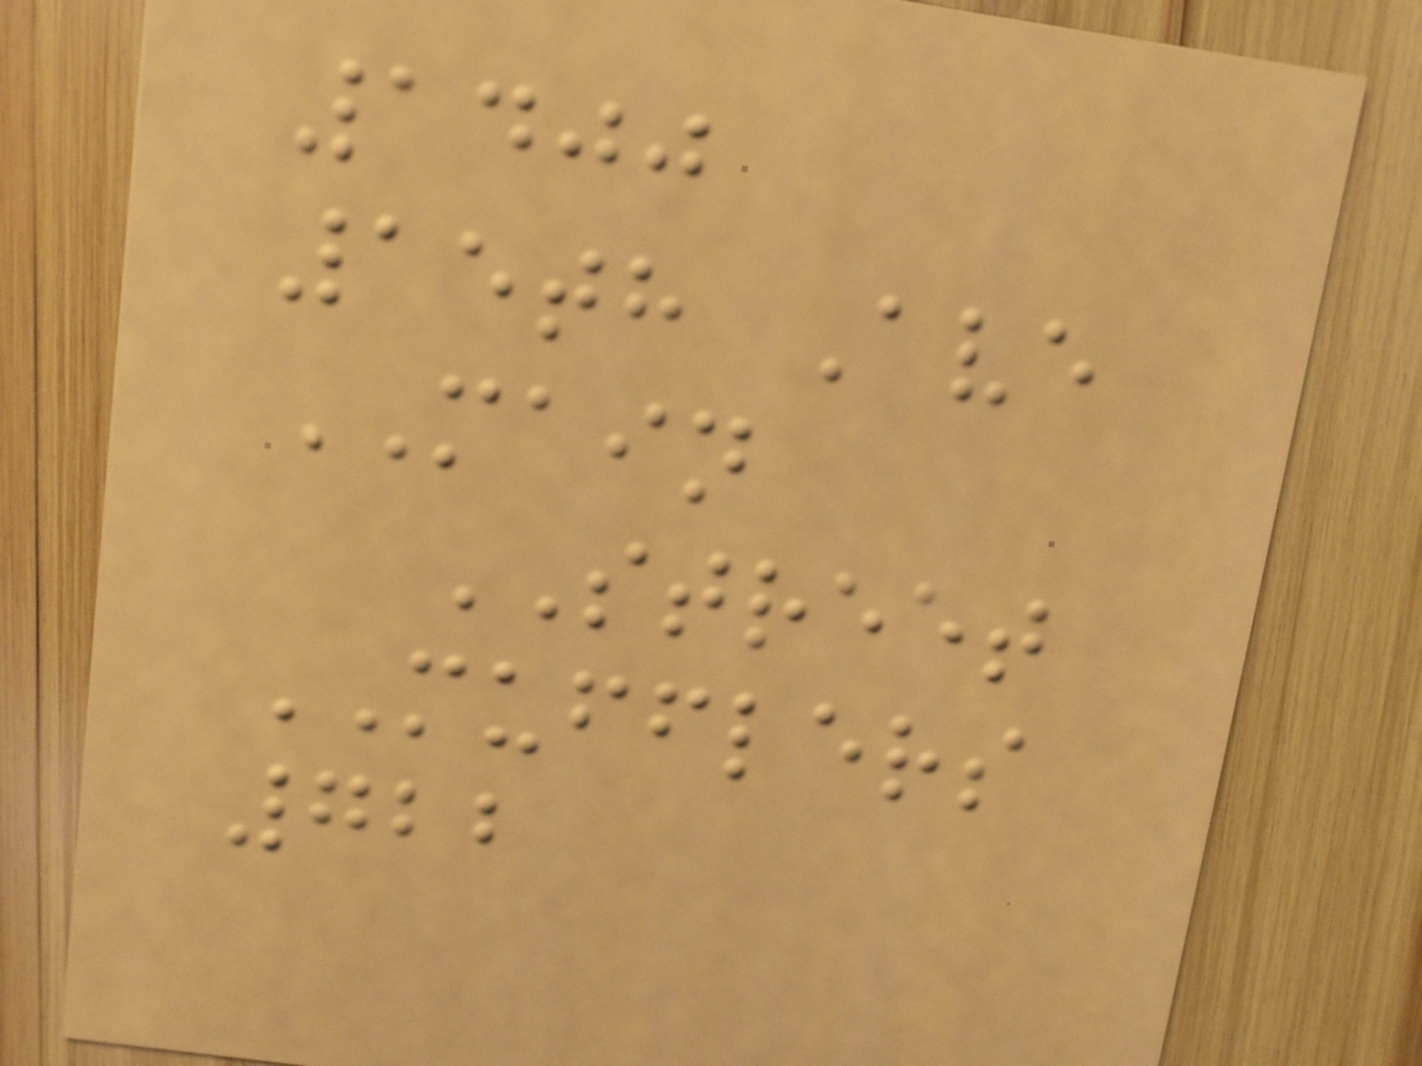1400
15th Ave
MAIN
STREET
MUFFLERS
722
